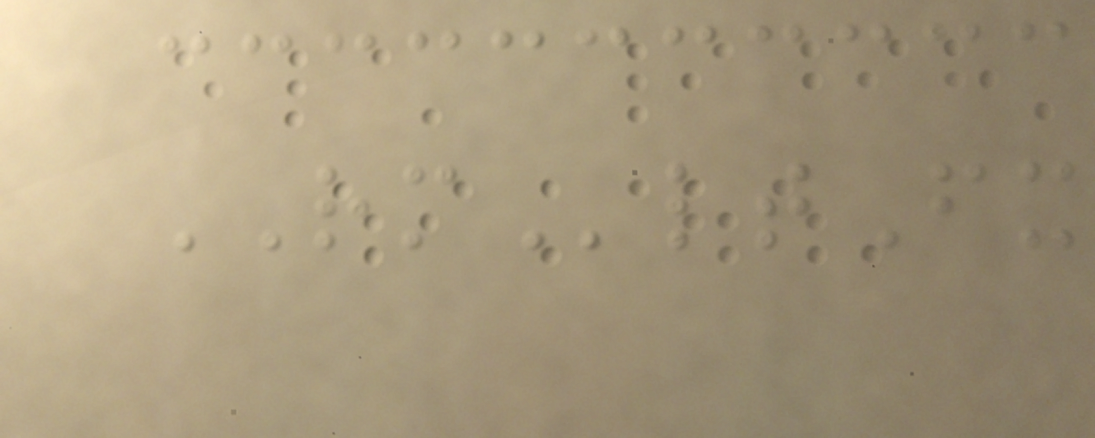RMltFx
